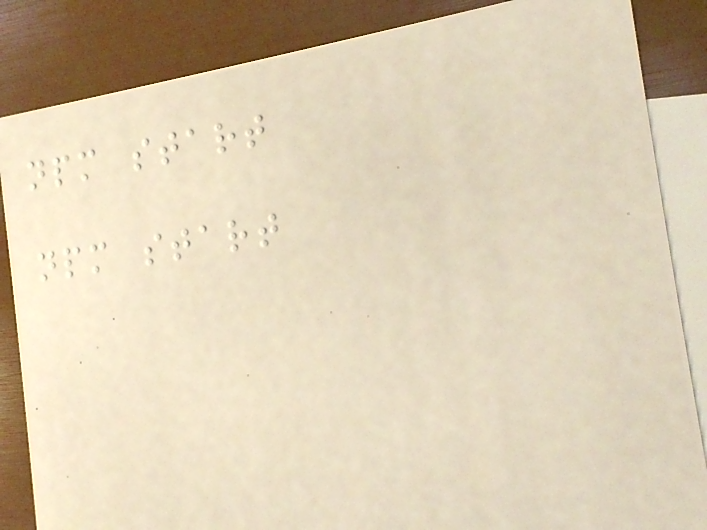npm start
npm start
